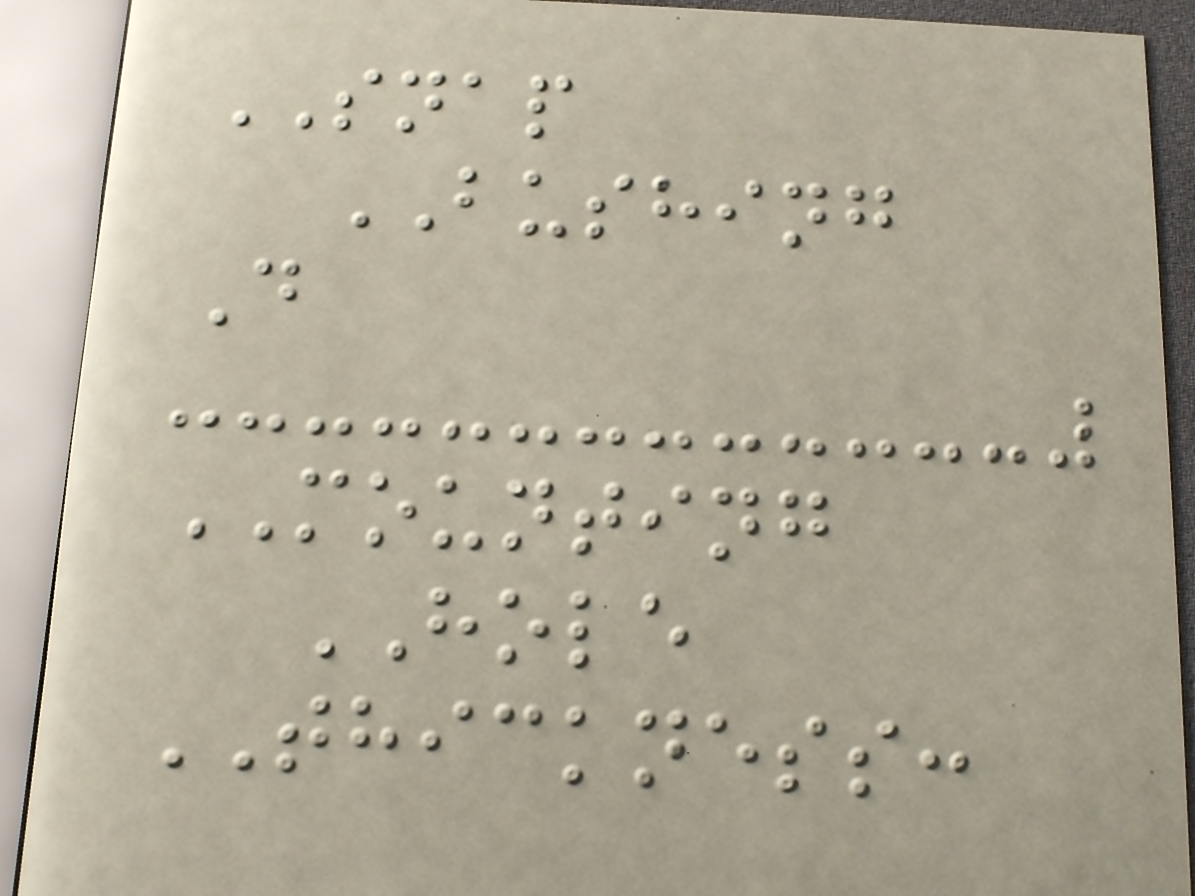SNAP
BUSHING
D
MOUNTING
HOLE
THICKNESS:
